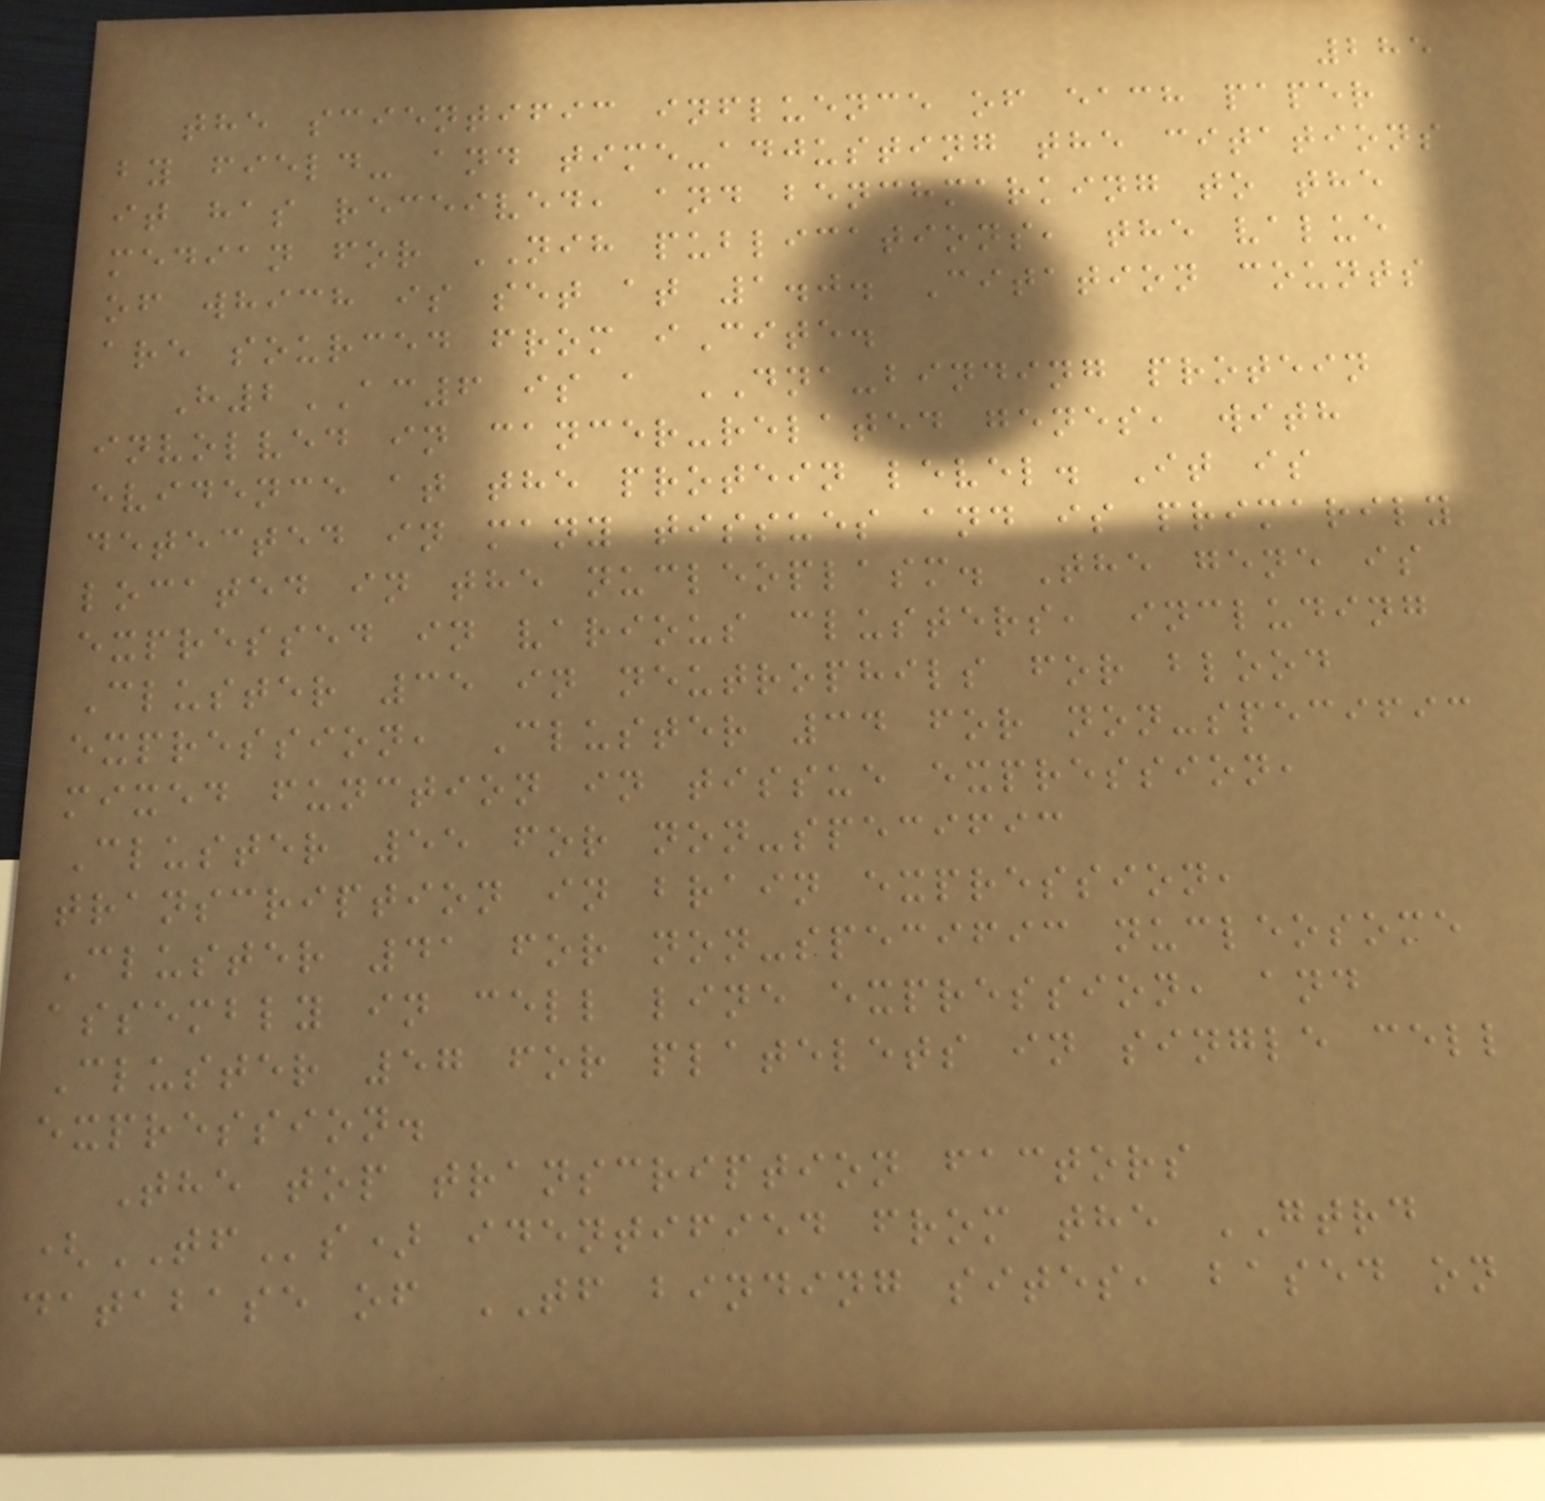285
the scientific influence of each paper
by field- and time-adjusting the citations
it has received, and benchmarking to the
median for NIH publications, the value
of which is set at 1.0. Citation counts
are sourced from iCite.
H2AC6 is a DNA-binding protein
involved in cancer-related genes, with
evidence at the protein level. It is
detected in many tissues and is primarily
located in the nucleoplasm. The gene is
expressed in various clusters, including
Cluster 35 in neutrophils for blood
expression, Cluster 34 for non-specific
mixed function in tissue expression,
Cluster 55 for non-specific
transcription in brain expression,
Cluster 41 for non-specific nucleosome
assembly in cell line expression, and
Cluster 57 for platelets in single cell
expression.
The top transcription factors
(TFs) identified from the GTRD
database of TF binding sites, based on
